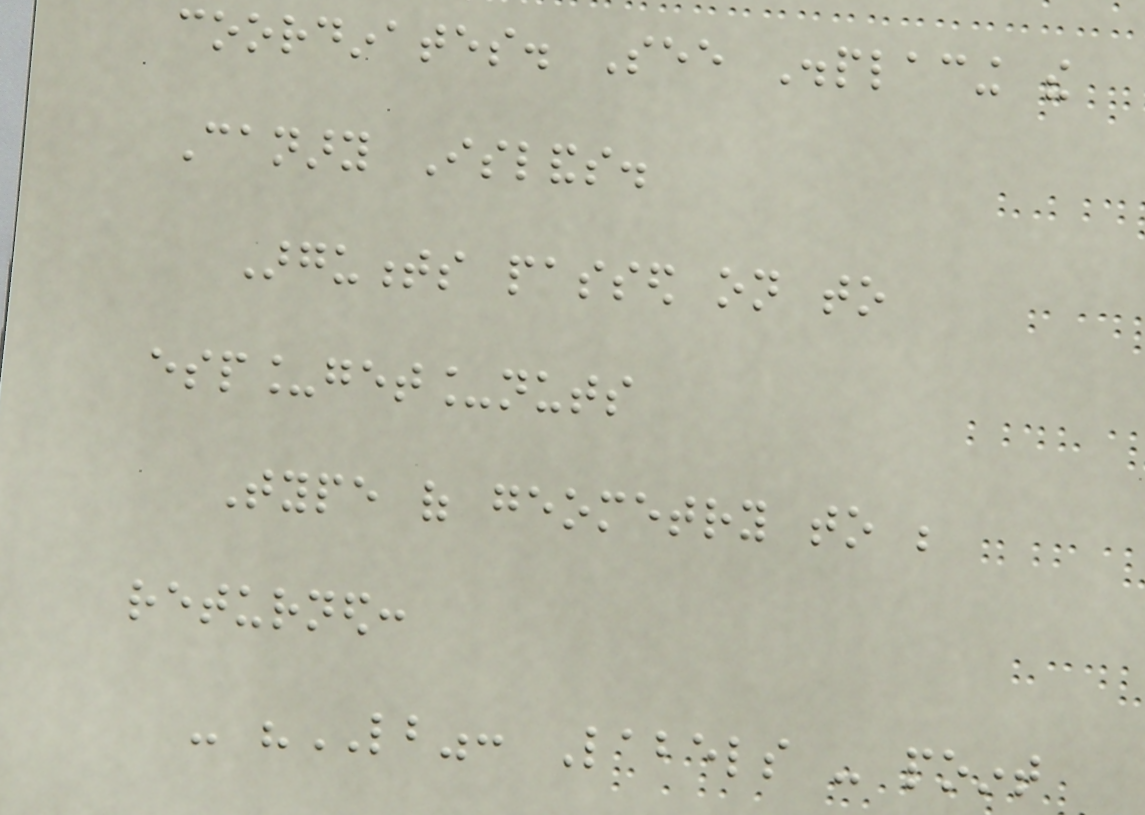coordinates. See Displacing the
Canary Islands.
Arguments passed on to
esp_get_nuts
Type of geometry to be
returned:
- "LB": Labels - point
